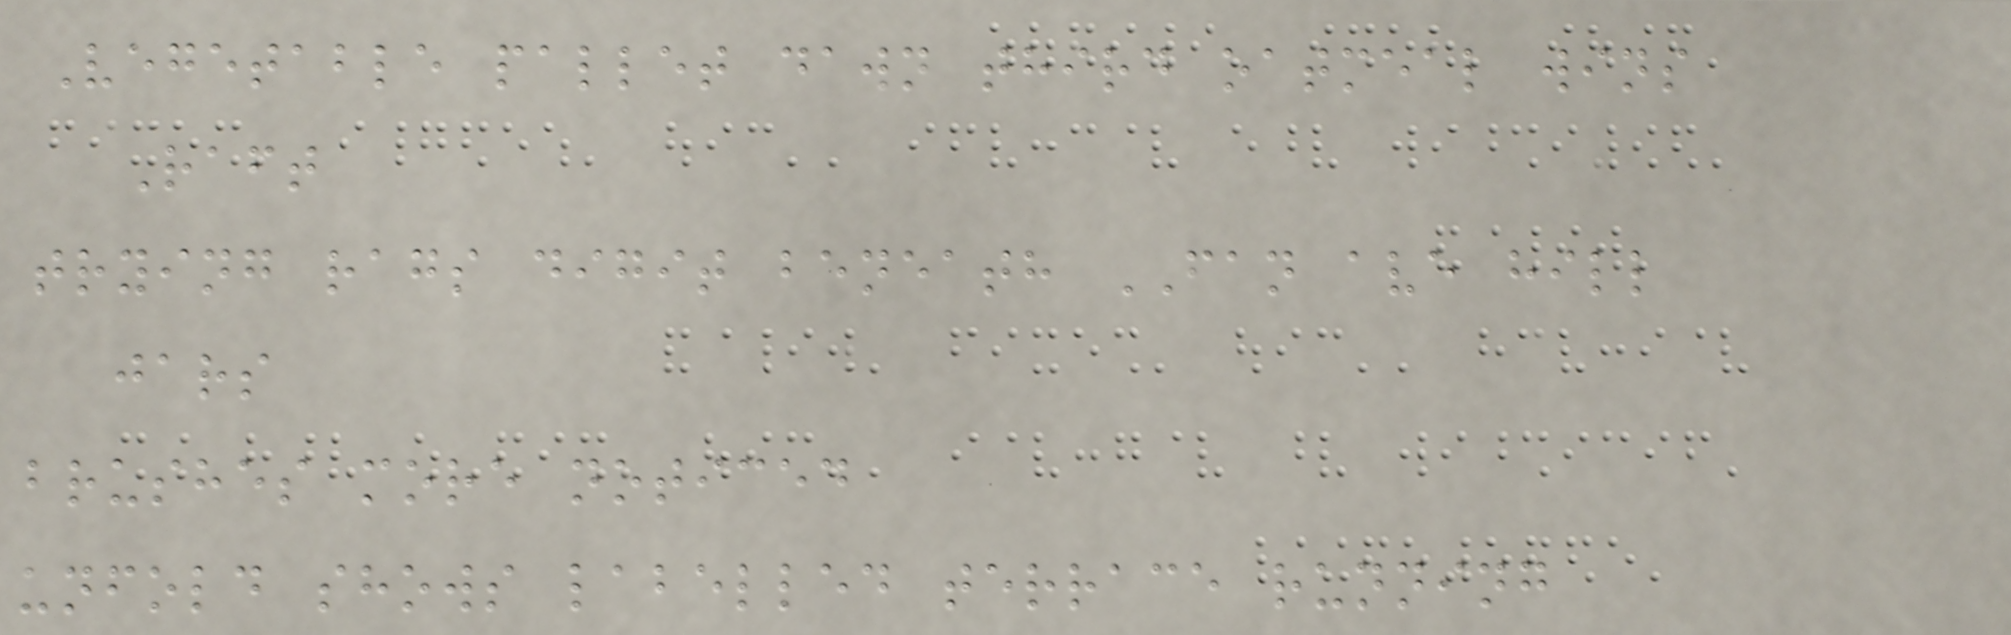Vegetable pallet dawn third oatmeal wins
Raft
trying rags digit beneath FAN ave hill
jars
brushes more noticed
unfold shows labelled terrace running
